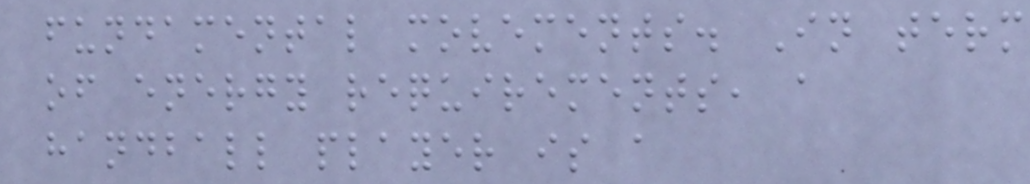fundamental movements. In term
of energy requirements, a
handball player is a
